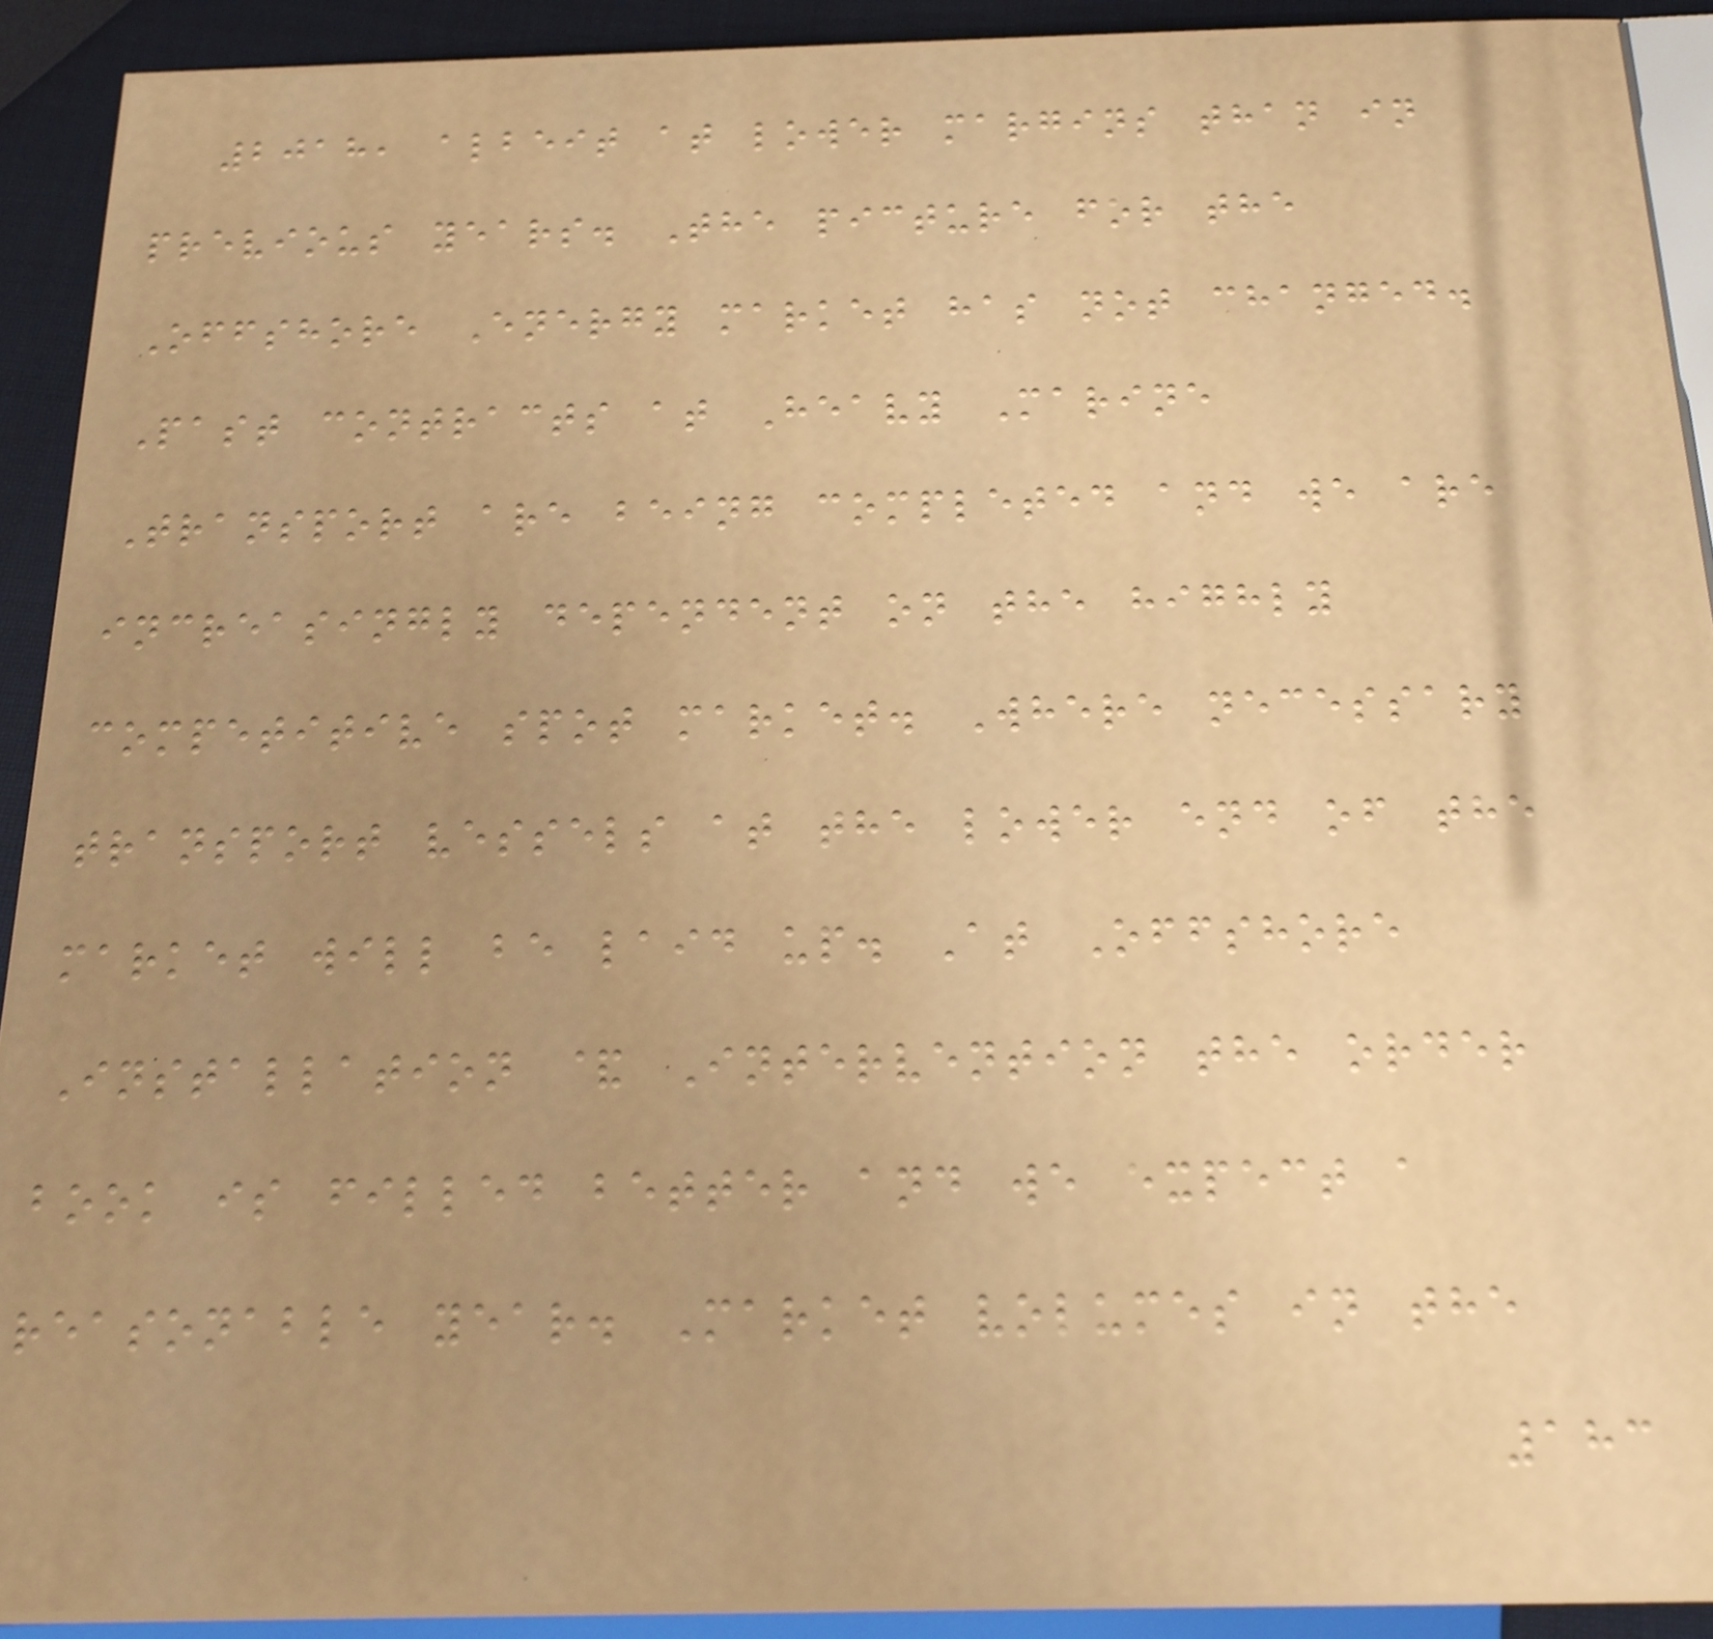2018, albeit at lower margins than in
previous years. The picture for the
Offshore Energy market has not changed.
Past contracts at Heavy Marine
Transport are being completed and we are
increasingly dependent on the highly
competitive spot market. Where necessary
transport vessels at the lower end of the
market will be laid up. At Offshore
Installation & Intervention the order
book is filled better and we expect a
reasonable year. Market volumes in the
183
